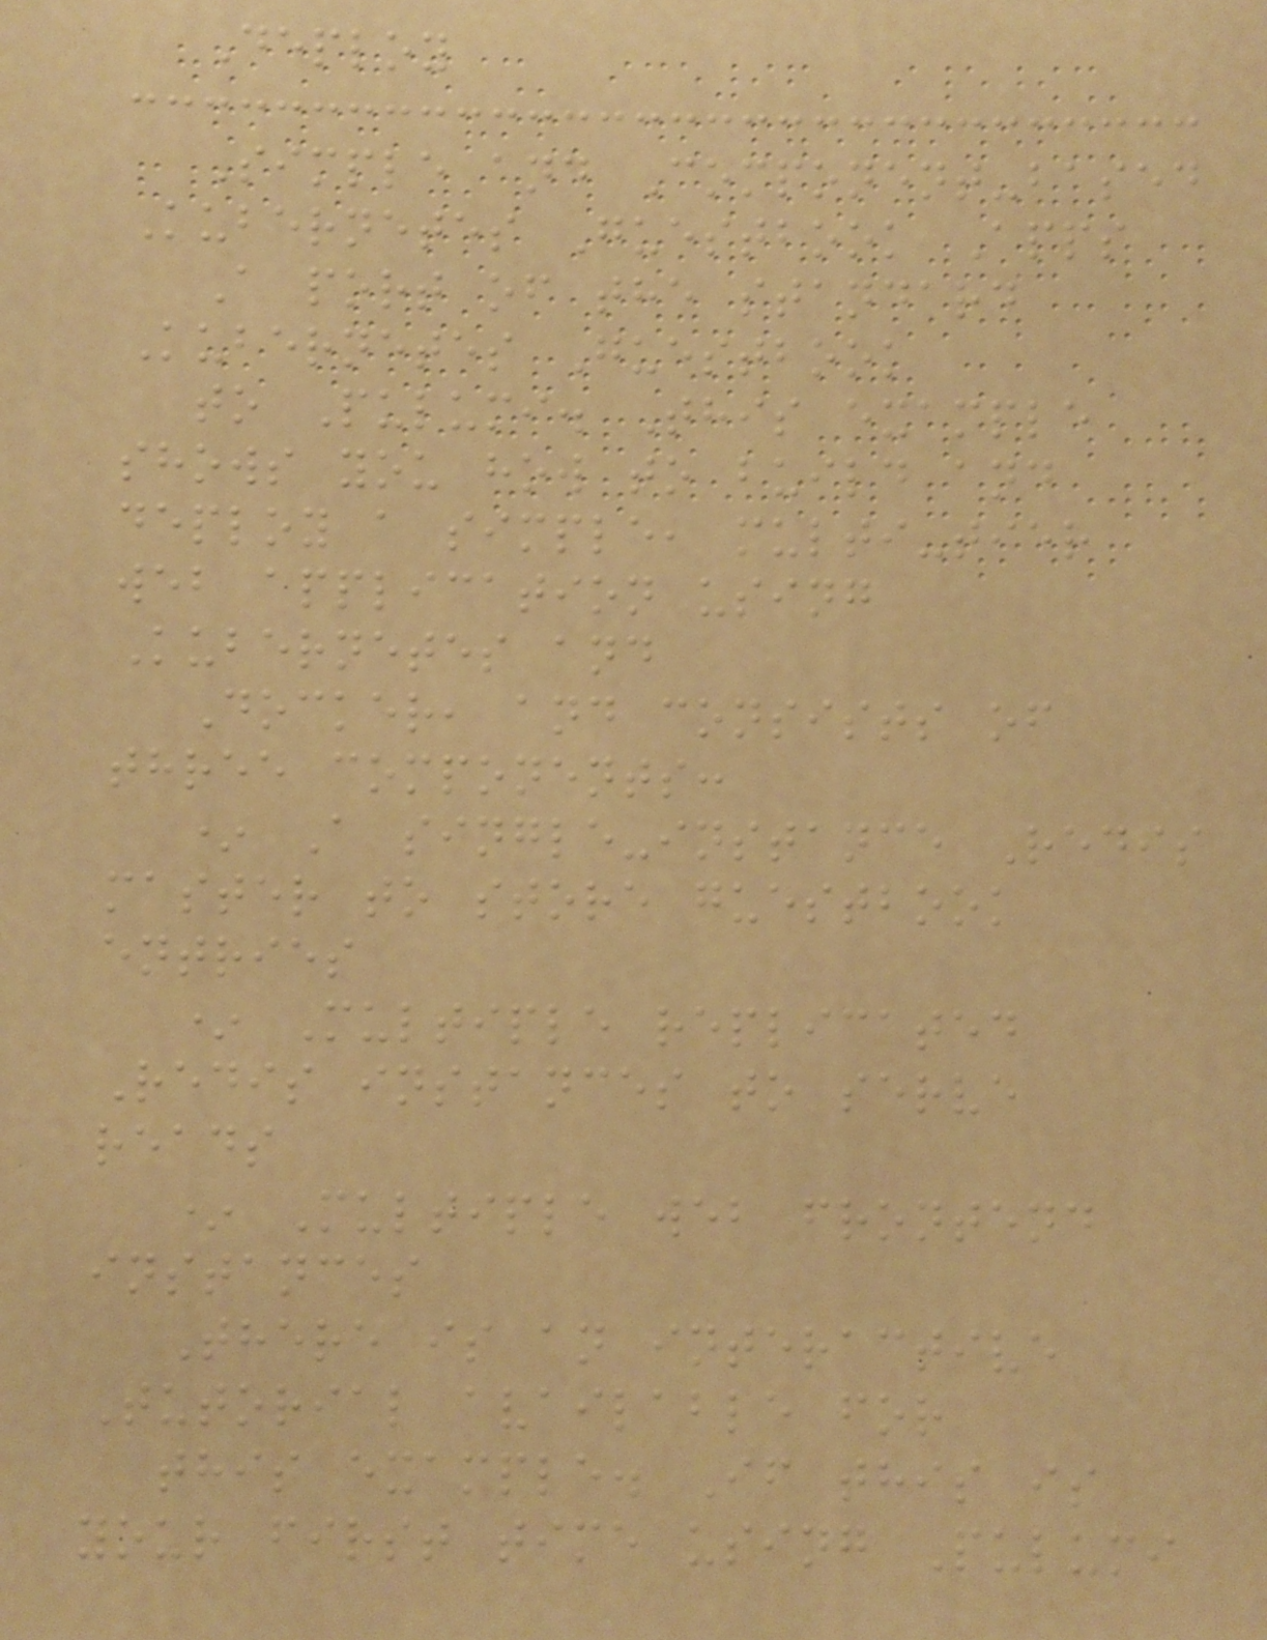Deploy
Simple and Component-based
Kubernetes Guestbook Apps
A port of the standard
Kubernetes Guestbook
to Pulumi. This example
shows you how to build and
deploy a simple, multi-tier
web application using
Kubernetes and
Docker, and consists of
three components:
* A single-instance Redis
master to store guestbook
entries
* Multiple replicated
Redis instances to serve
reads
* Multiple web frontend
instances
There is an interactive
Tutorial available for
this example. If this is
your first time using Pulumi
